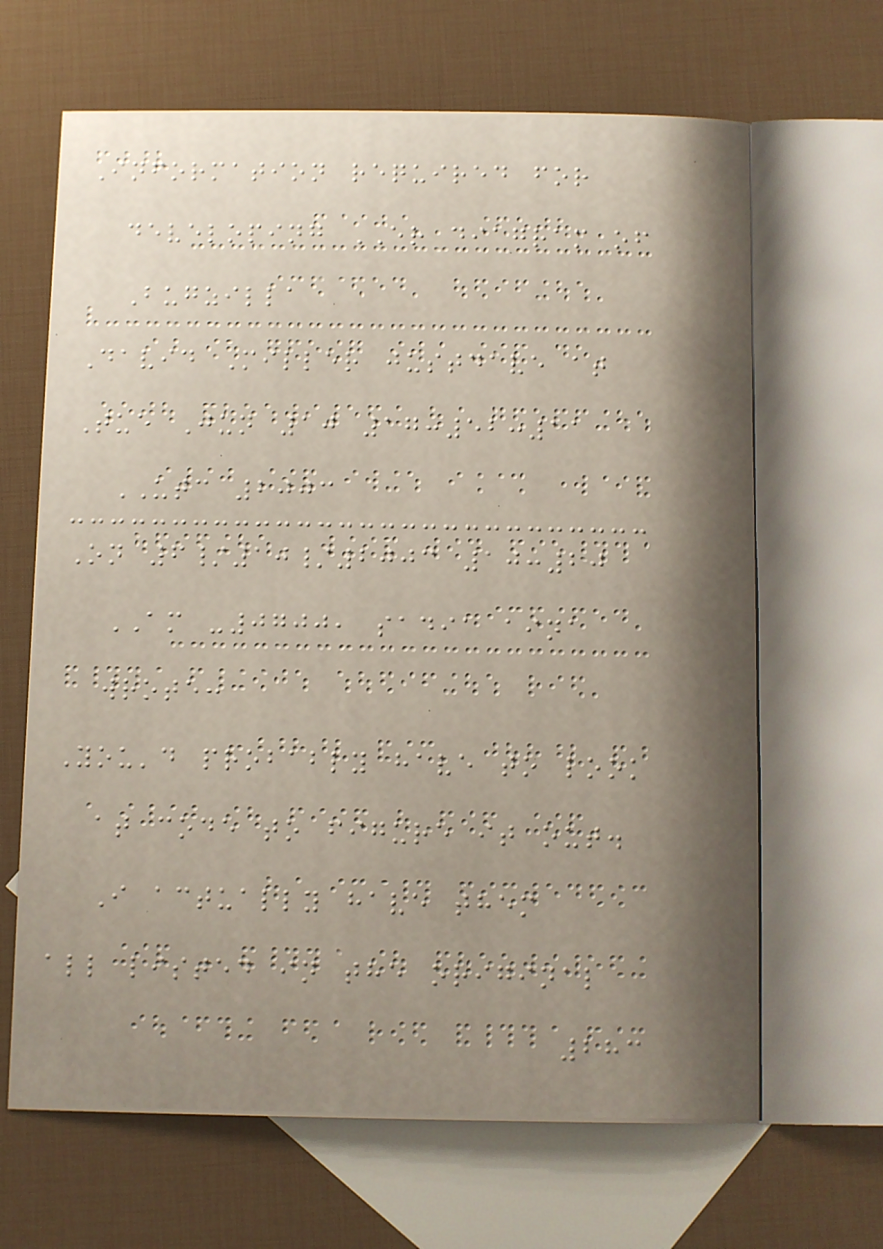Information required for
developing ER diagram of
Bugzilla
David Miller justdave at
Tue Jun 10 17:52:11
UTC 2003
On 6/10/2003 10:20
AM -0700, sadia aina
wrote:
You'd probably have to look
at code to figure it out.
I actually have them
all listed in the original
283
